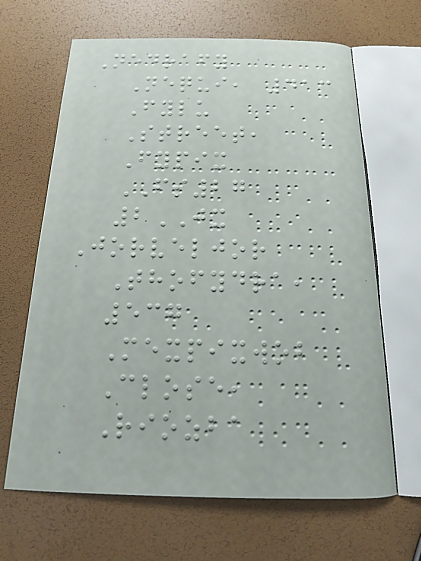Nedrafy
Nequi, 413
Fylu
Street,
Fypix
FS27
2JX
Jorveljor
Thofydra,
537
Mexpixwob
Close,
Riozba
